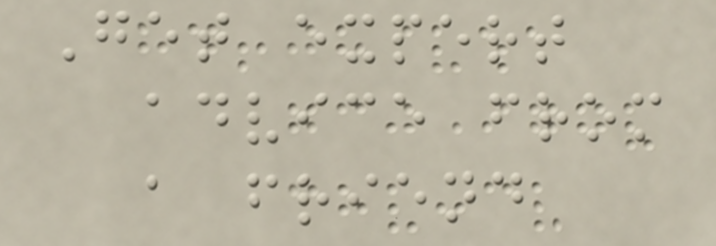Get expert
advice from
a friend
